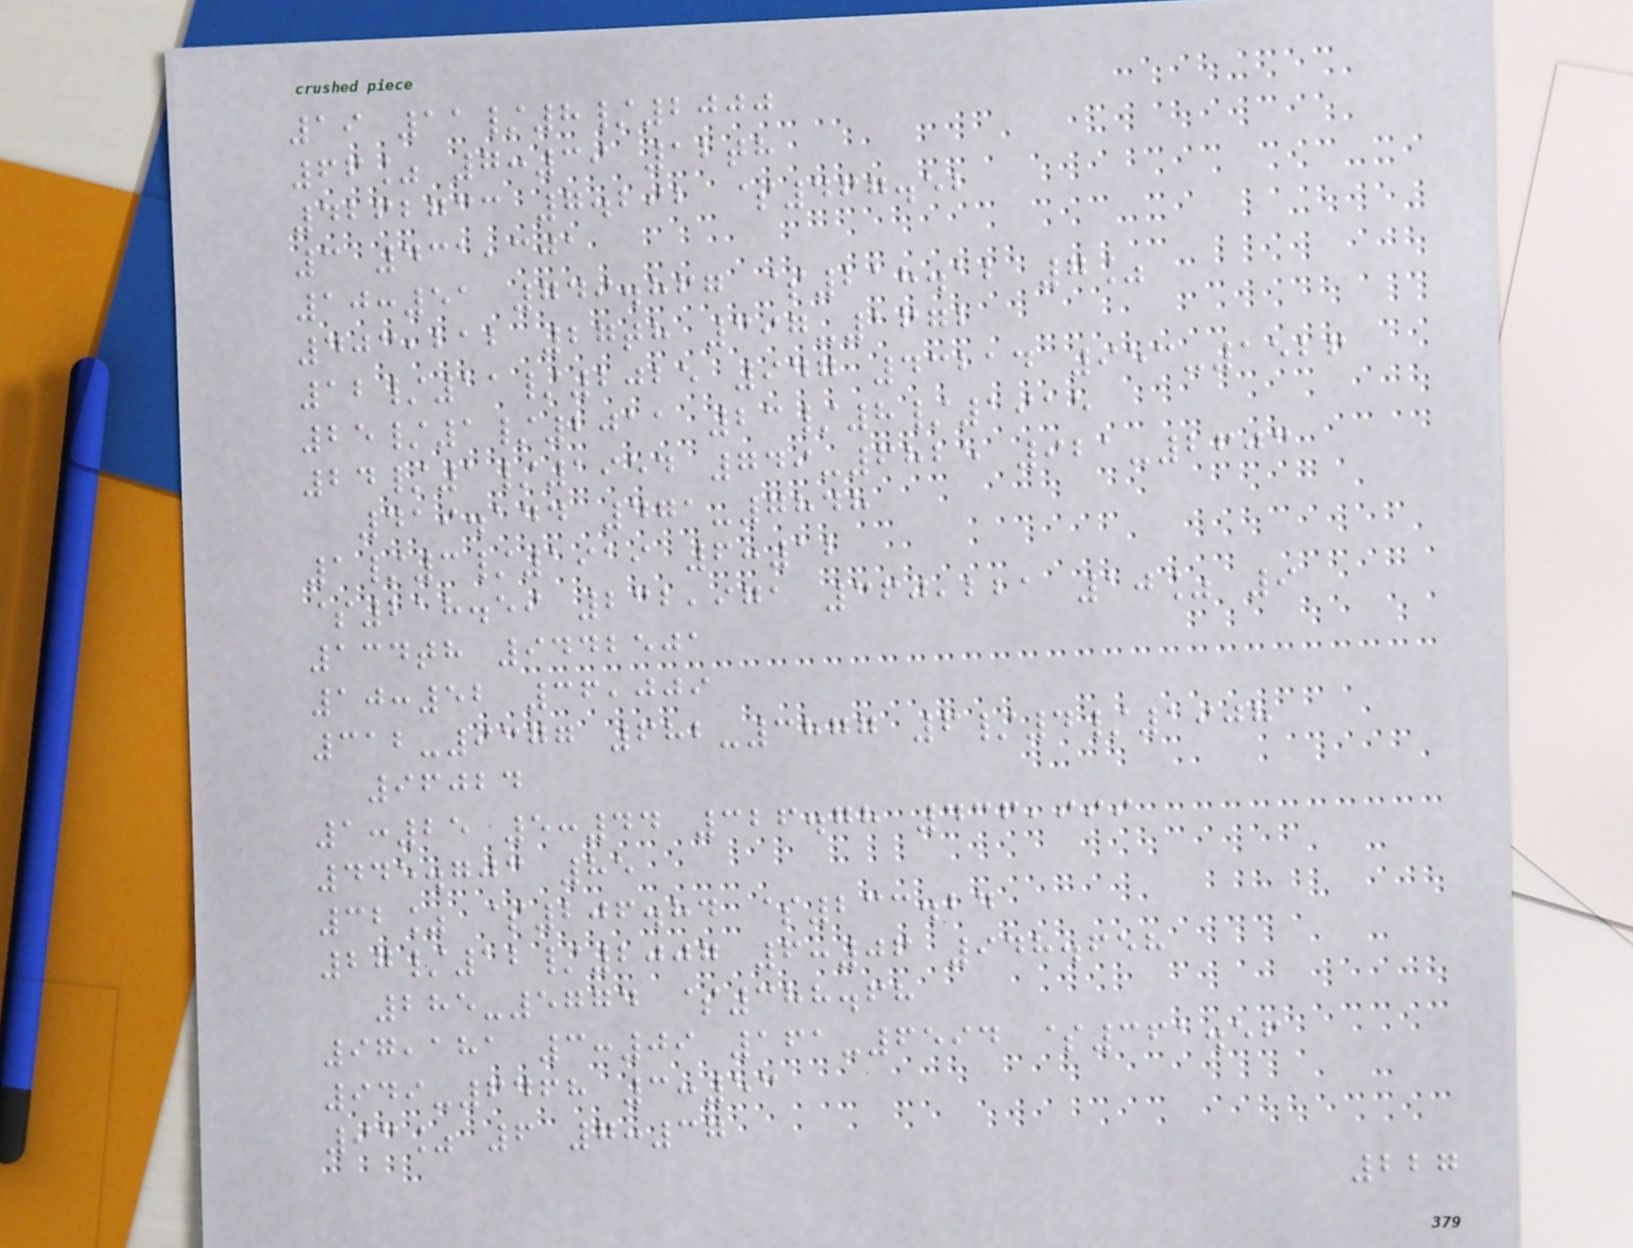19 11/8/2000
66% 7:39 12th
4262733 7.292 $467.52
3 431,301
10:51 749.867 $218.12 7%
403,212 27th 397-1672
12/11/2025 947 43214 953-1526
25/1/2011 23/8/1915
24/1/1954 749-6825 921-2603
419.144 471-7848
1/3/1919 6:12
$218.59 232,971 360,221 10% 9
134th 9442501
10:52 36,009
312-9377 682-3877 6/4/1908
96024
1:25 5:44 326.78 436,999
445.703 85
32% $206.84 $233.24
27/12/2007 6:06 948.658
285-5774 $388.68
97,181 3:09 161-6594 $361.56
949-6468 3:53
93% 6 7:37
227
